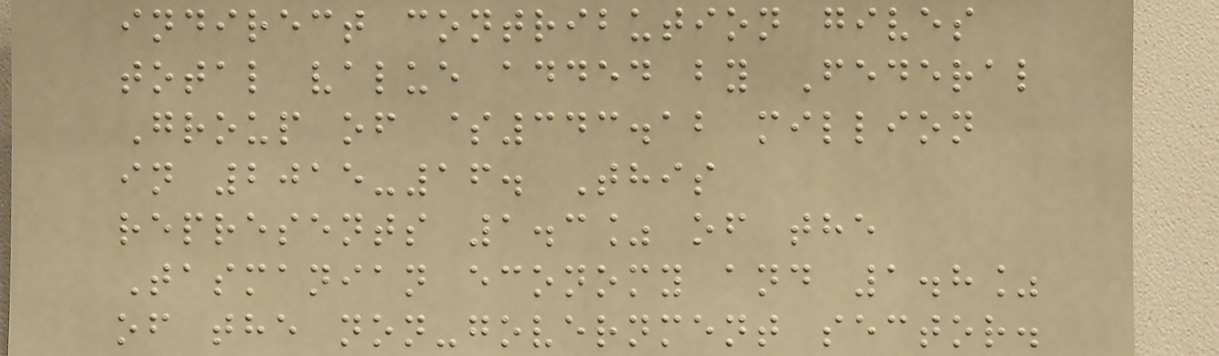indirect contribution gives
total value added by Federal
Group of $343.12 million
in 2015-16. This
represents 1.3% of the
Tasmanian economy and 1.8%
of the non-government sector.
